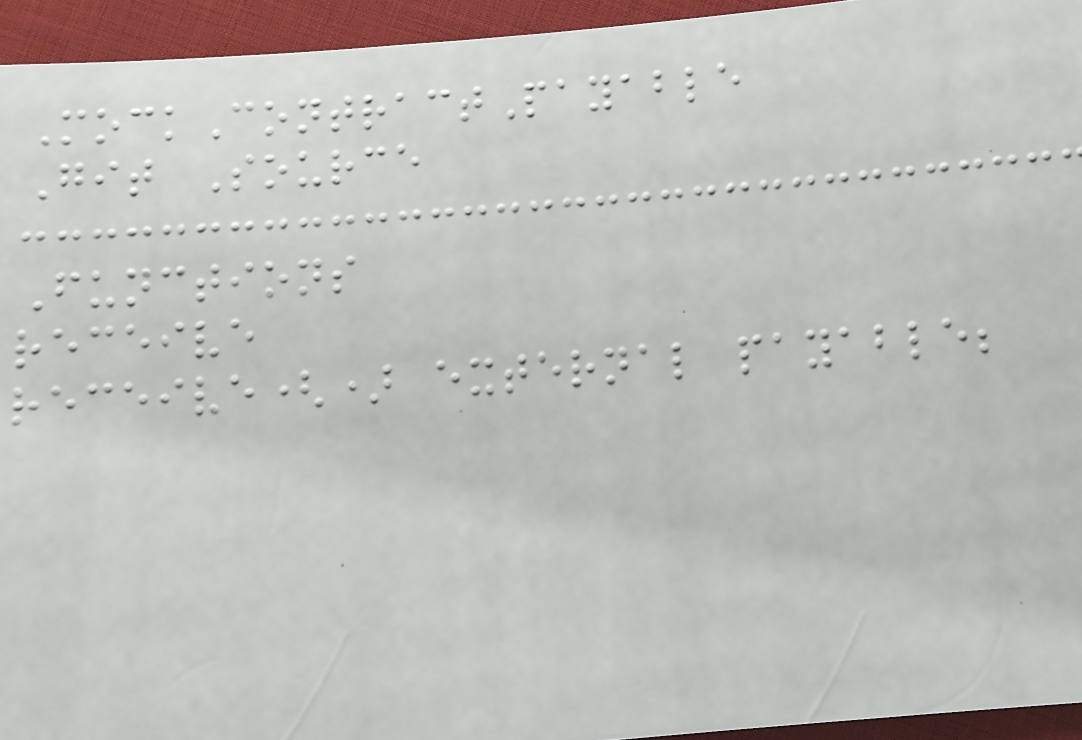MockContractPayable
Git Source
Functions
receive
receive() external payable;
